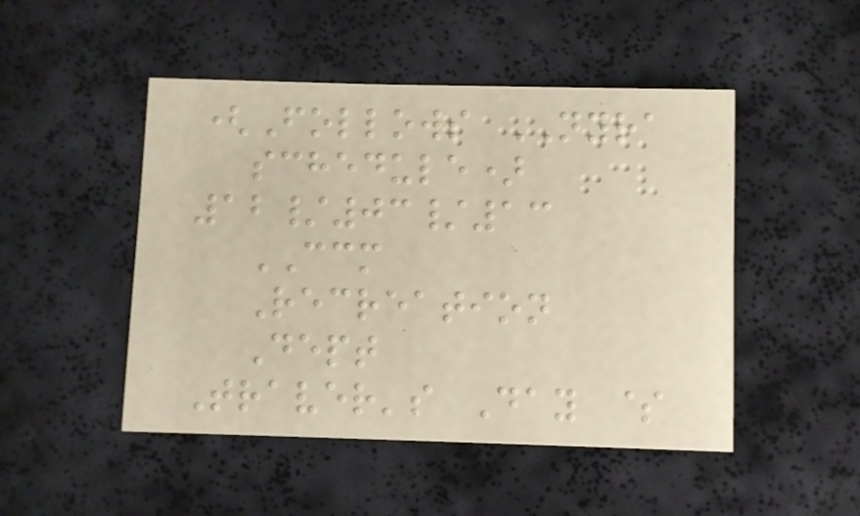(Follows NYRA
schedule)
12/03/13
CCM
Recreation
Dept
Traver's Day $
